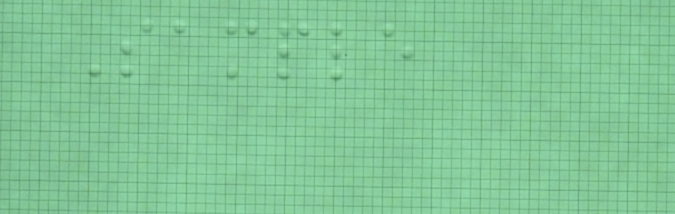Sample
